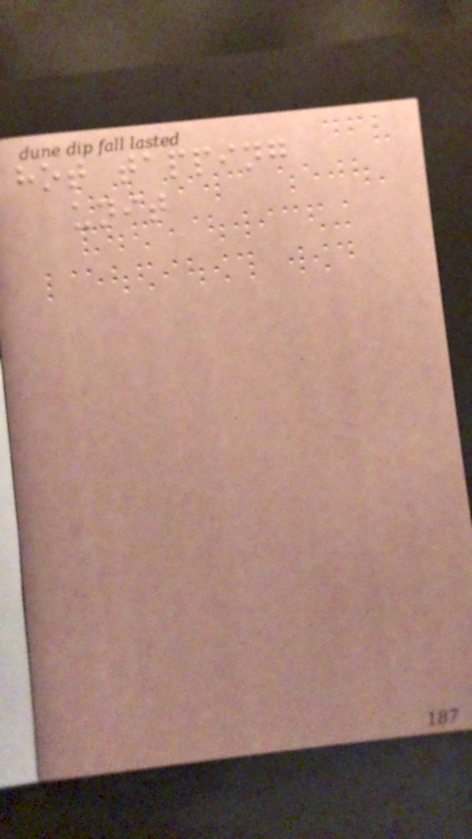hot tapping
unit
